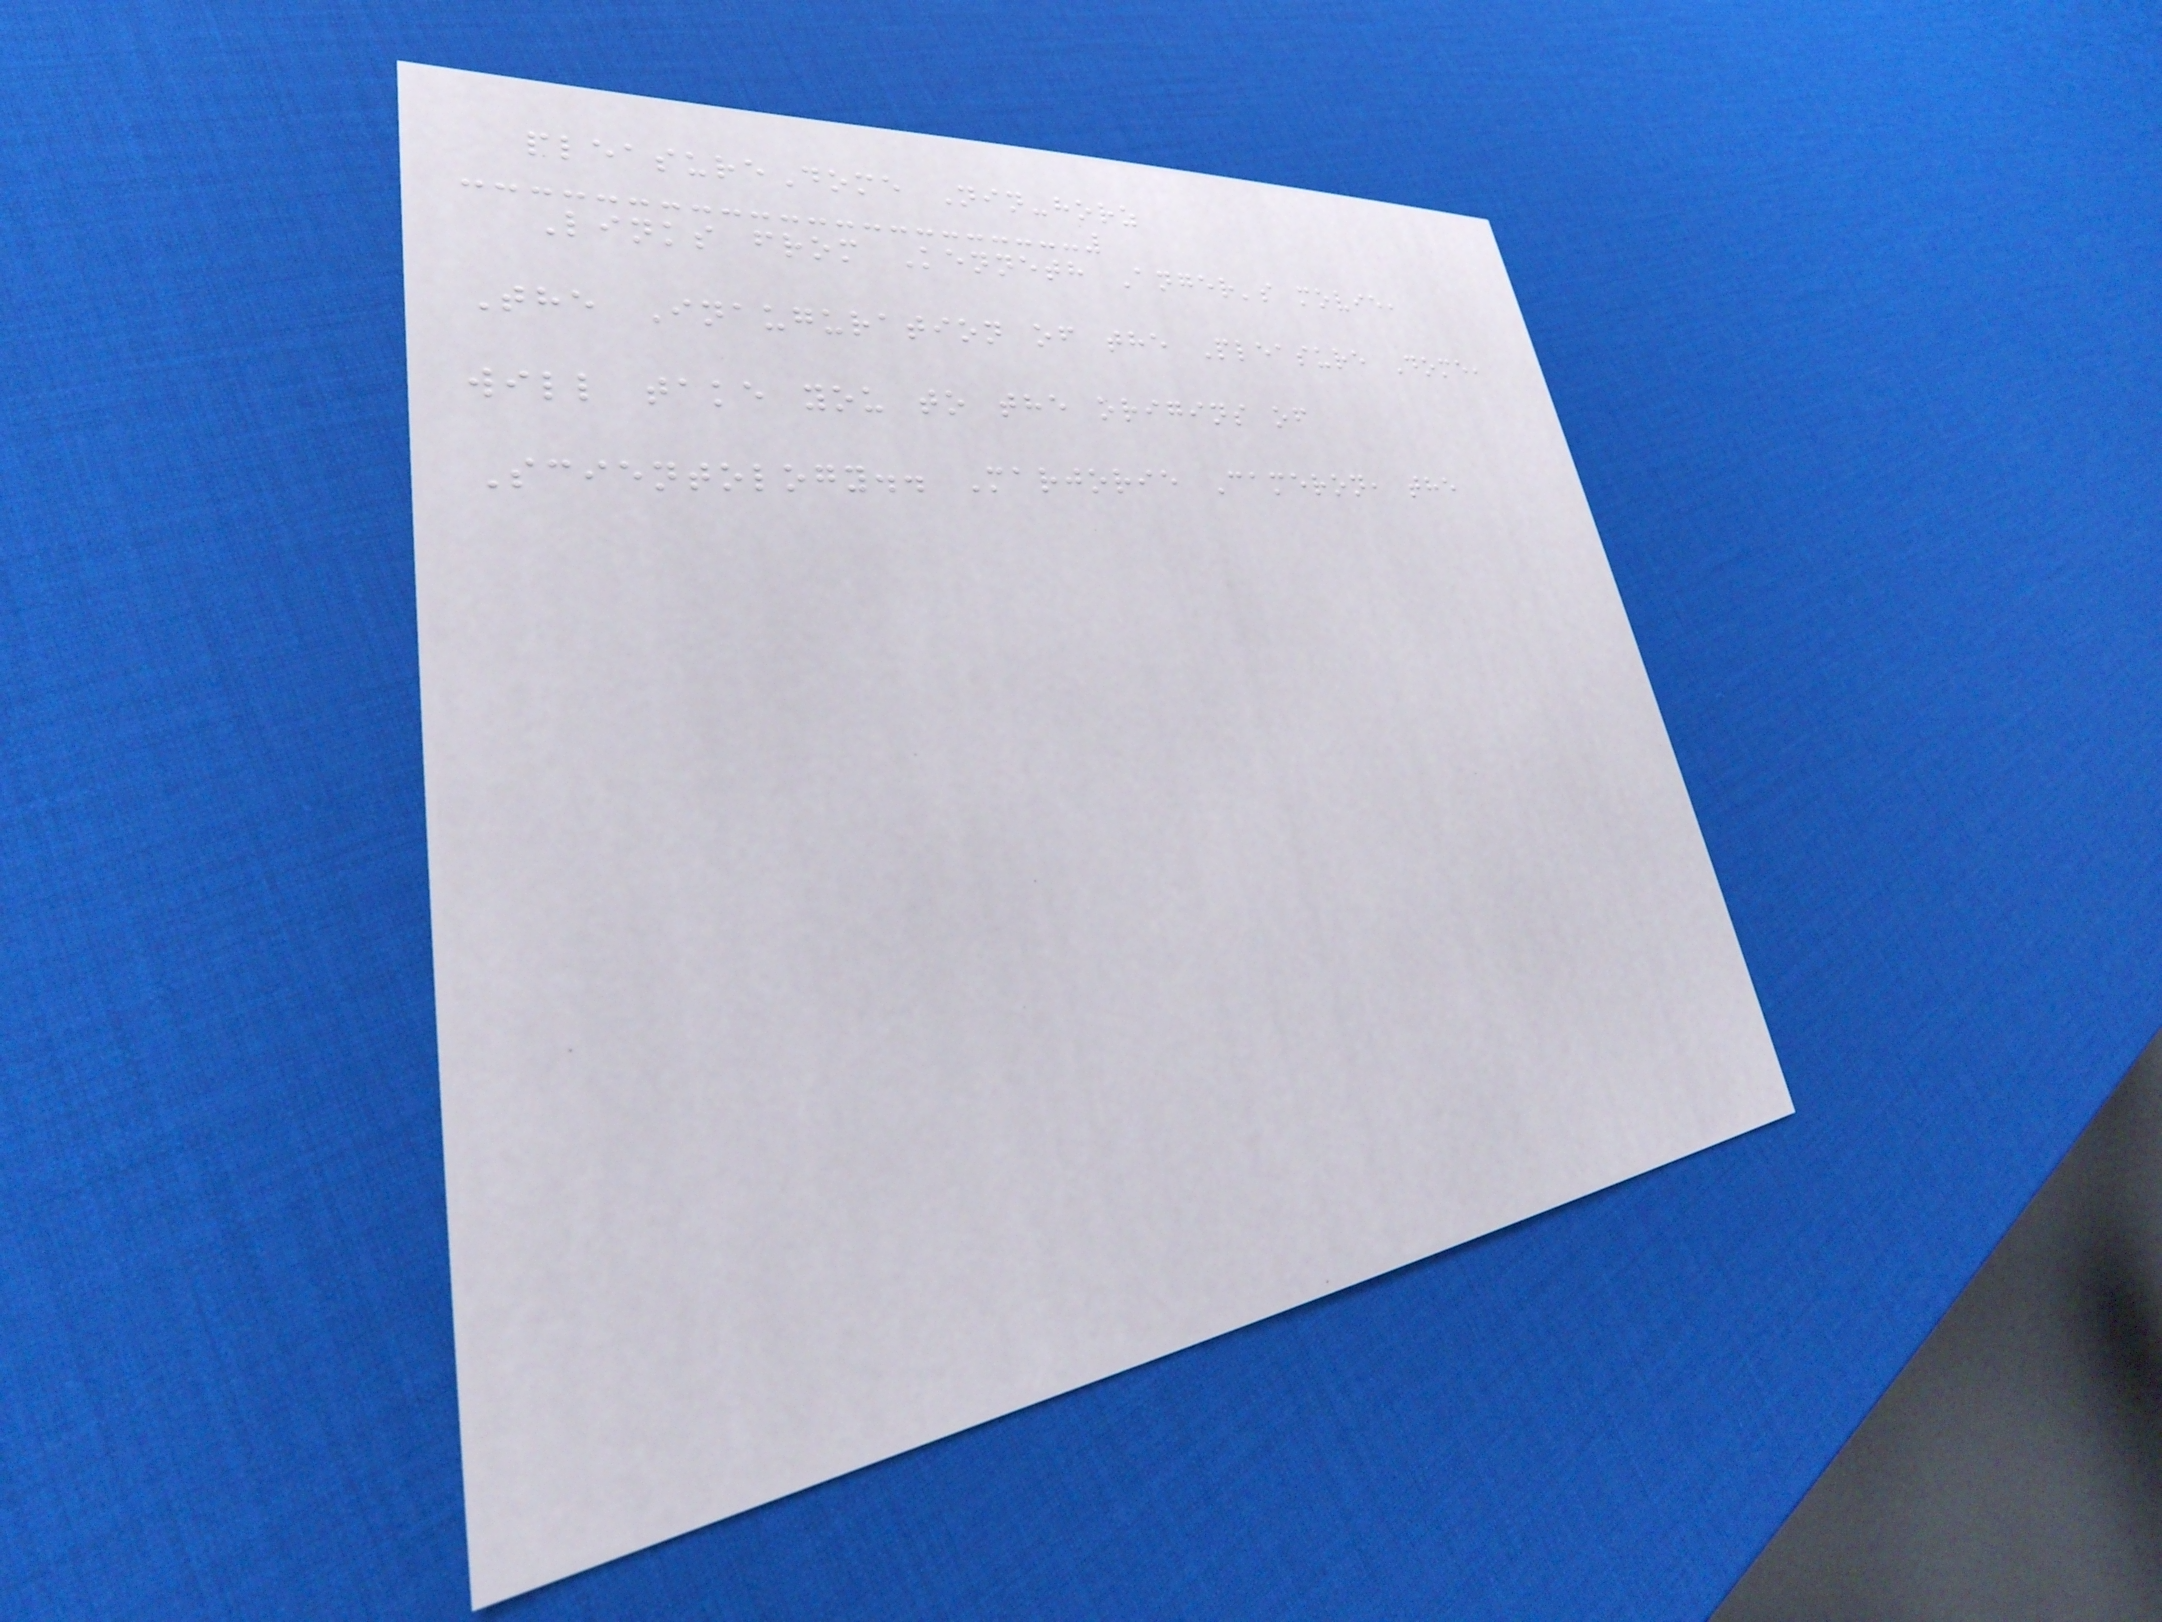pleasureDome Nin-horz
Links from Kenneth Anger's movie,
The Inauguration of the Pleasure Dome,
will take you to the origins of
Scientology.. Marjorie Cameron, the
